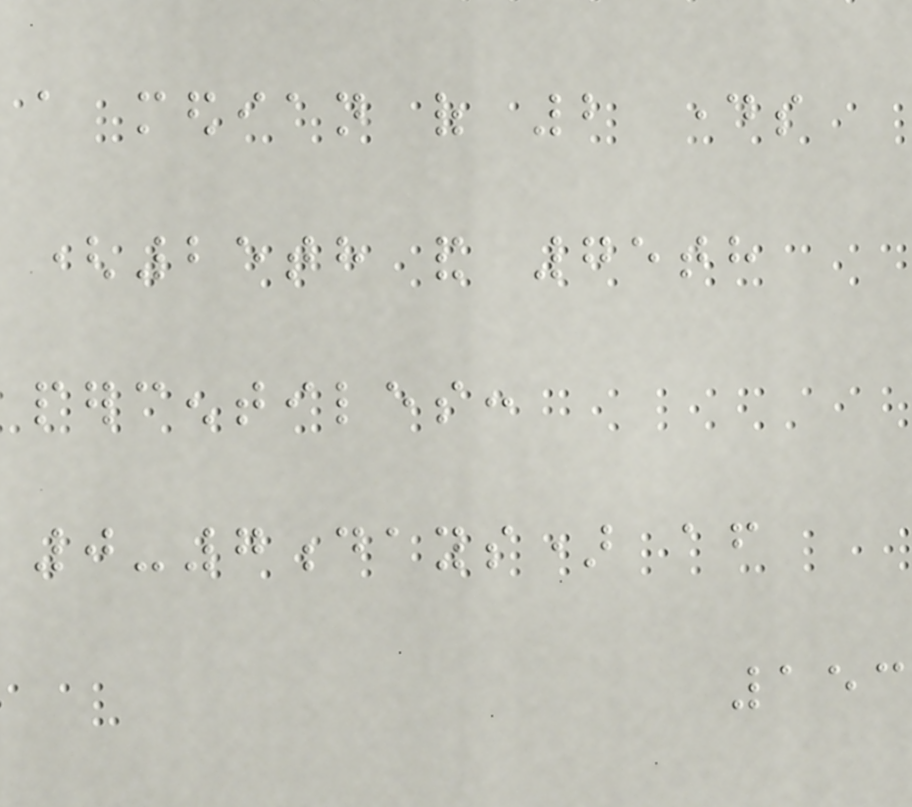a median of 2 days
(25th and 75th
percentiles:
0-7days) after
153
